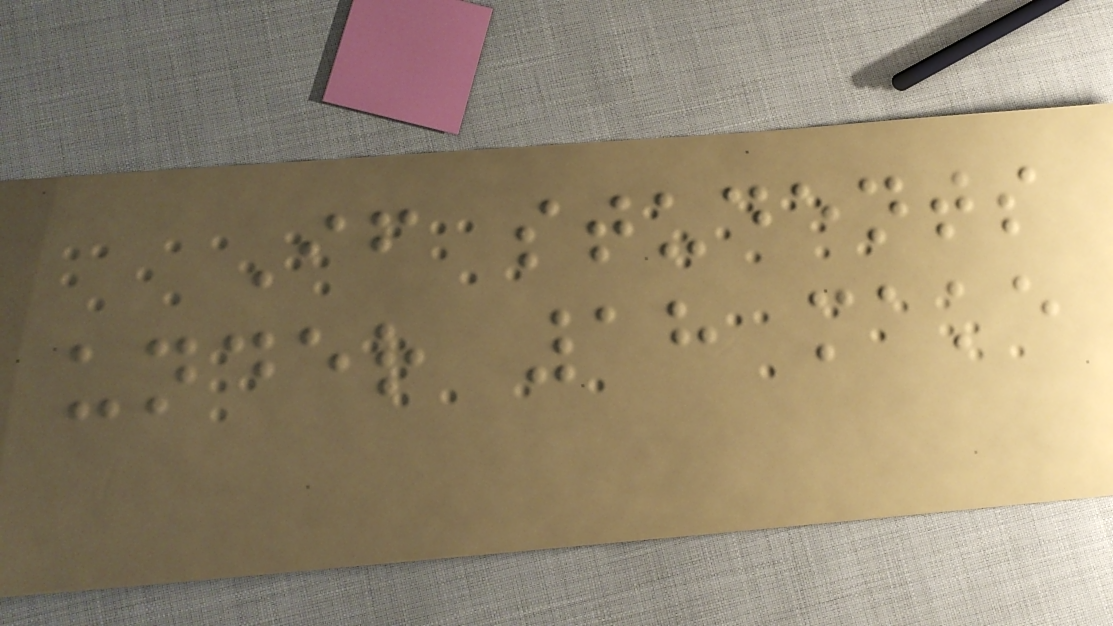If students
under 18 make
